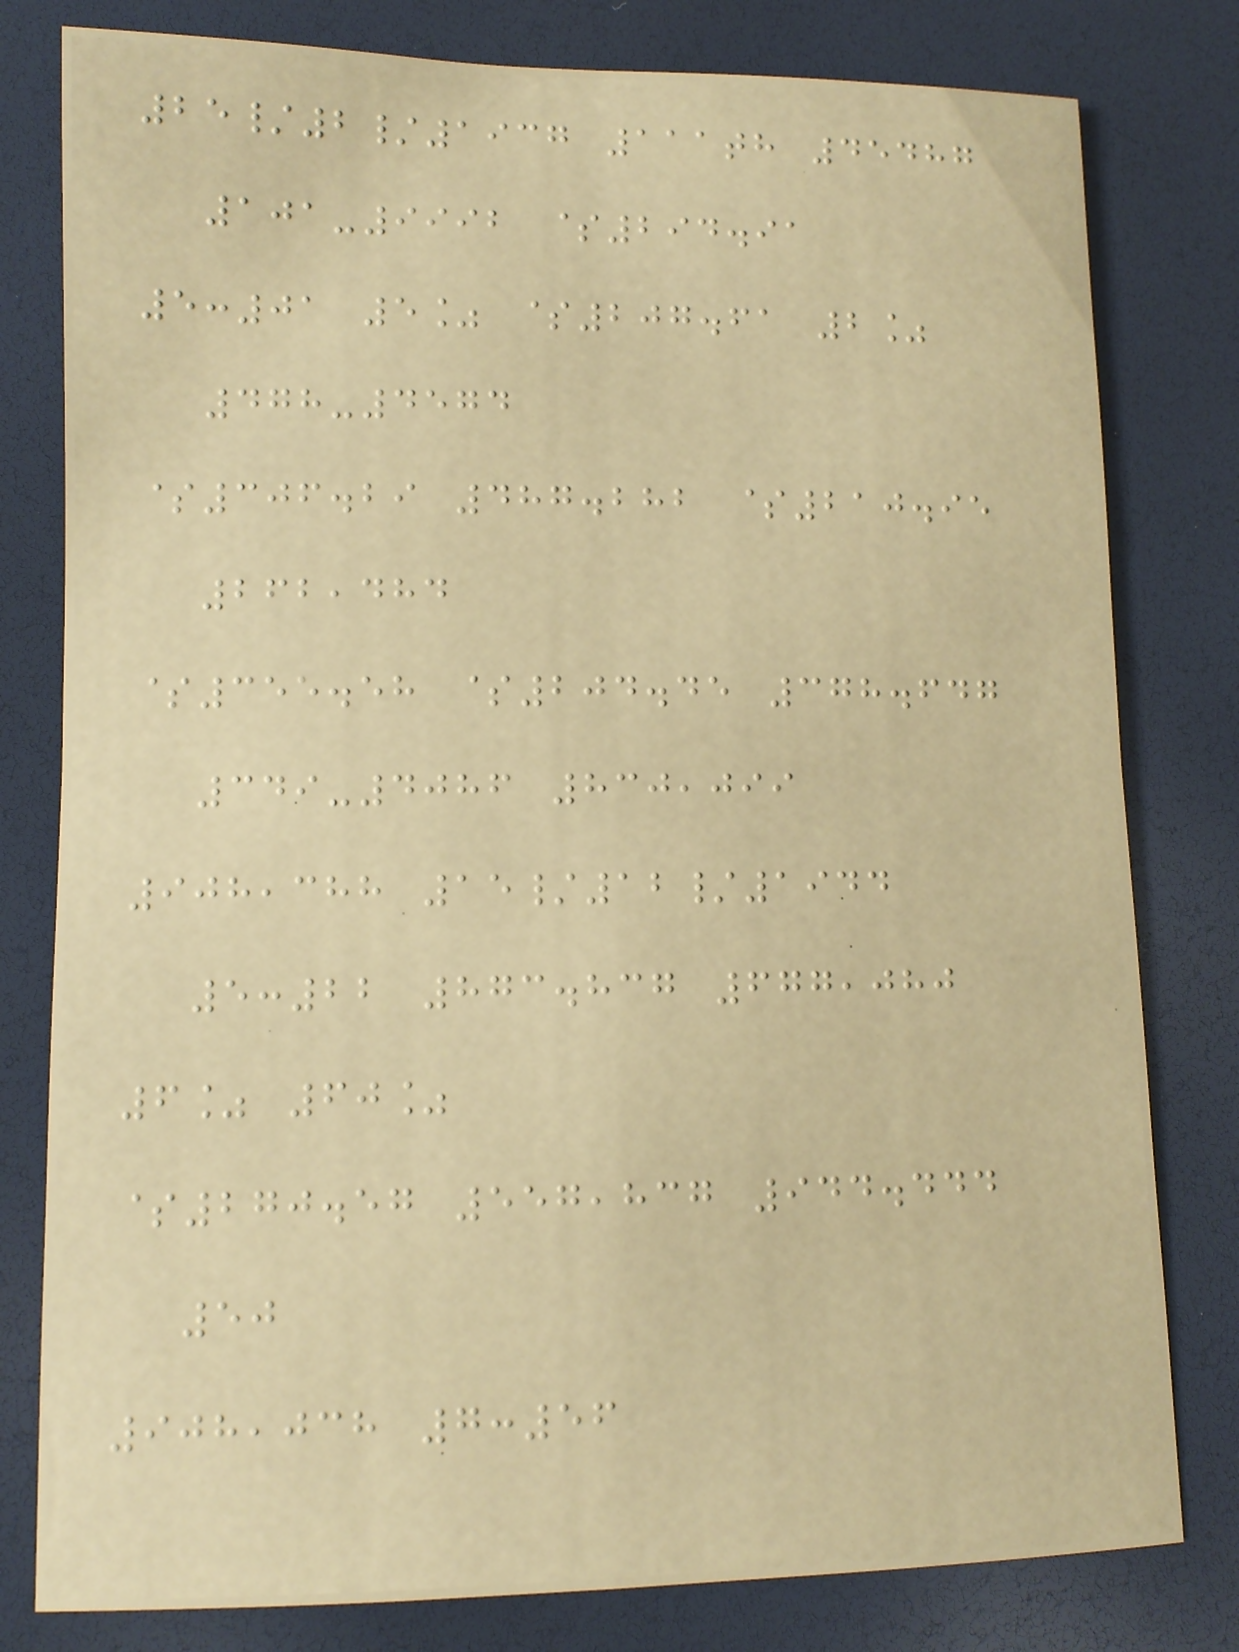25/2/1937 111th 45487
101-9992 $294.91
5:01 5% $207.61 2%
478-4574
$306.29 487.282 $210.95
262,484
$355.58 $204.45 378.647
349-4086 830,099
908,388 15/12/1944
5:22 873.837 677,080
6% 60%
$270.57 557,837 944.444
50
908,038 7:56
